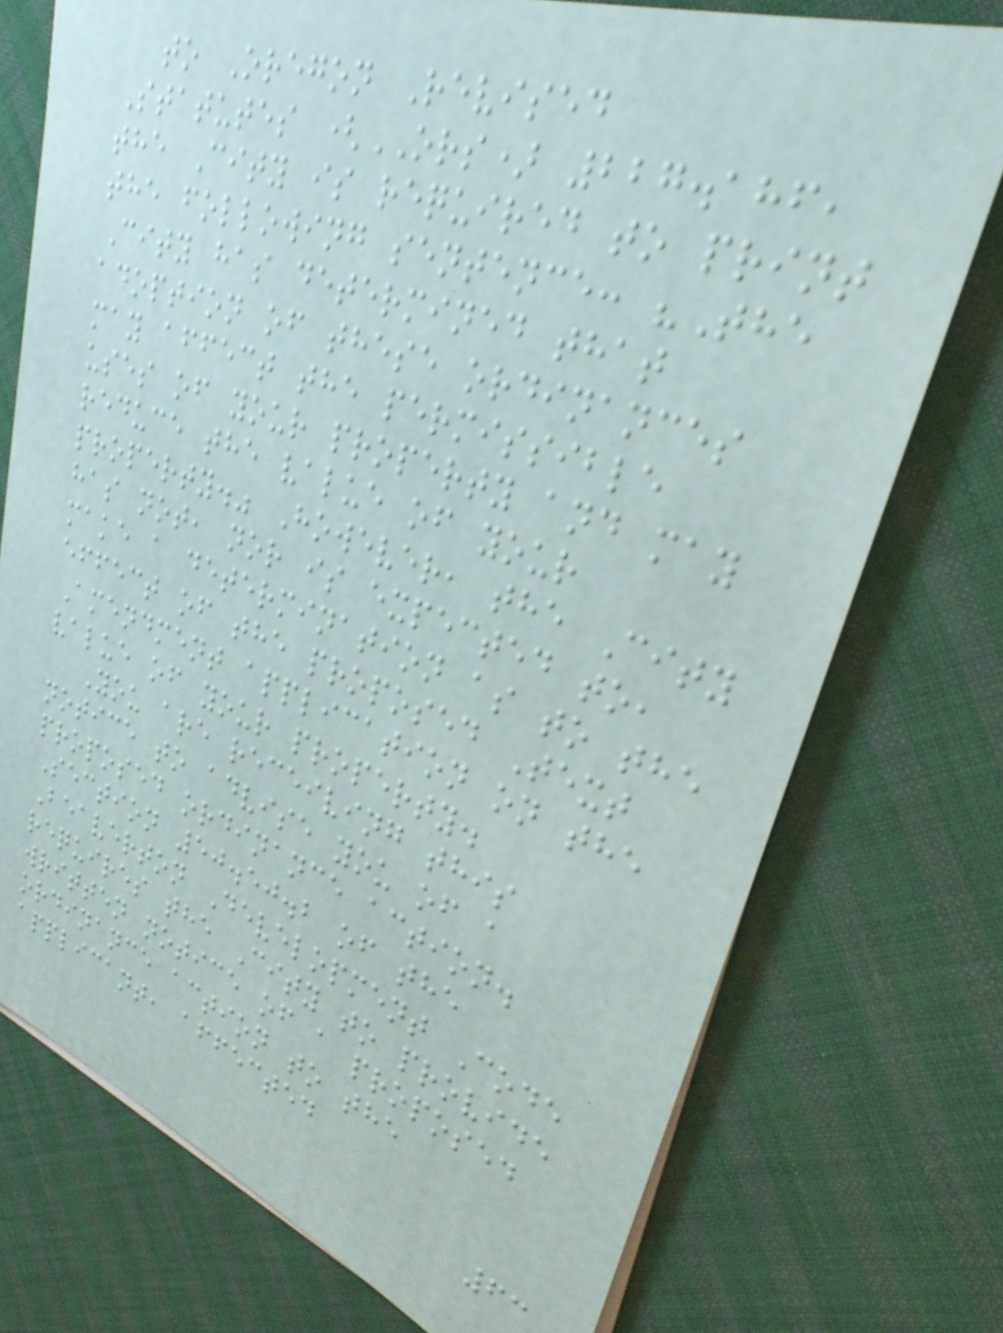to Oregon Revised
Statutes (ORS) 227.186,
the City is required to print
the following sentence: "The
City has determined that
adoption of these ordinances
may affect the permissible
uses of your property and may
reduce the value of your
property." However, the City
has not, nor is expected to,
make a determination as to the
effect of the proposed Text
Amendment application on the
value of your property.
You are receiving this
notice to advise you of a
proposed ordinance action.
Section 50.50.2 of the
Beaverton Development Code
requires the City to provide
written notice of a proposed
ordinance action to the
applicant, affected
63
